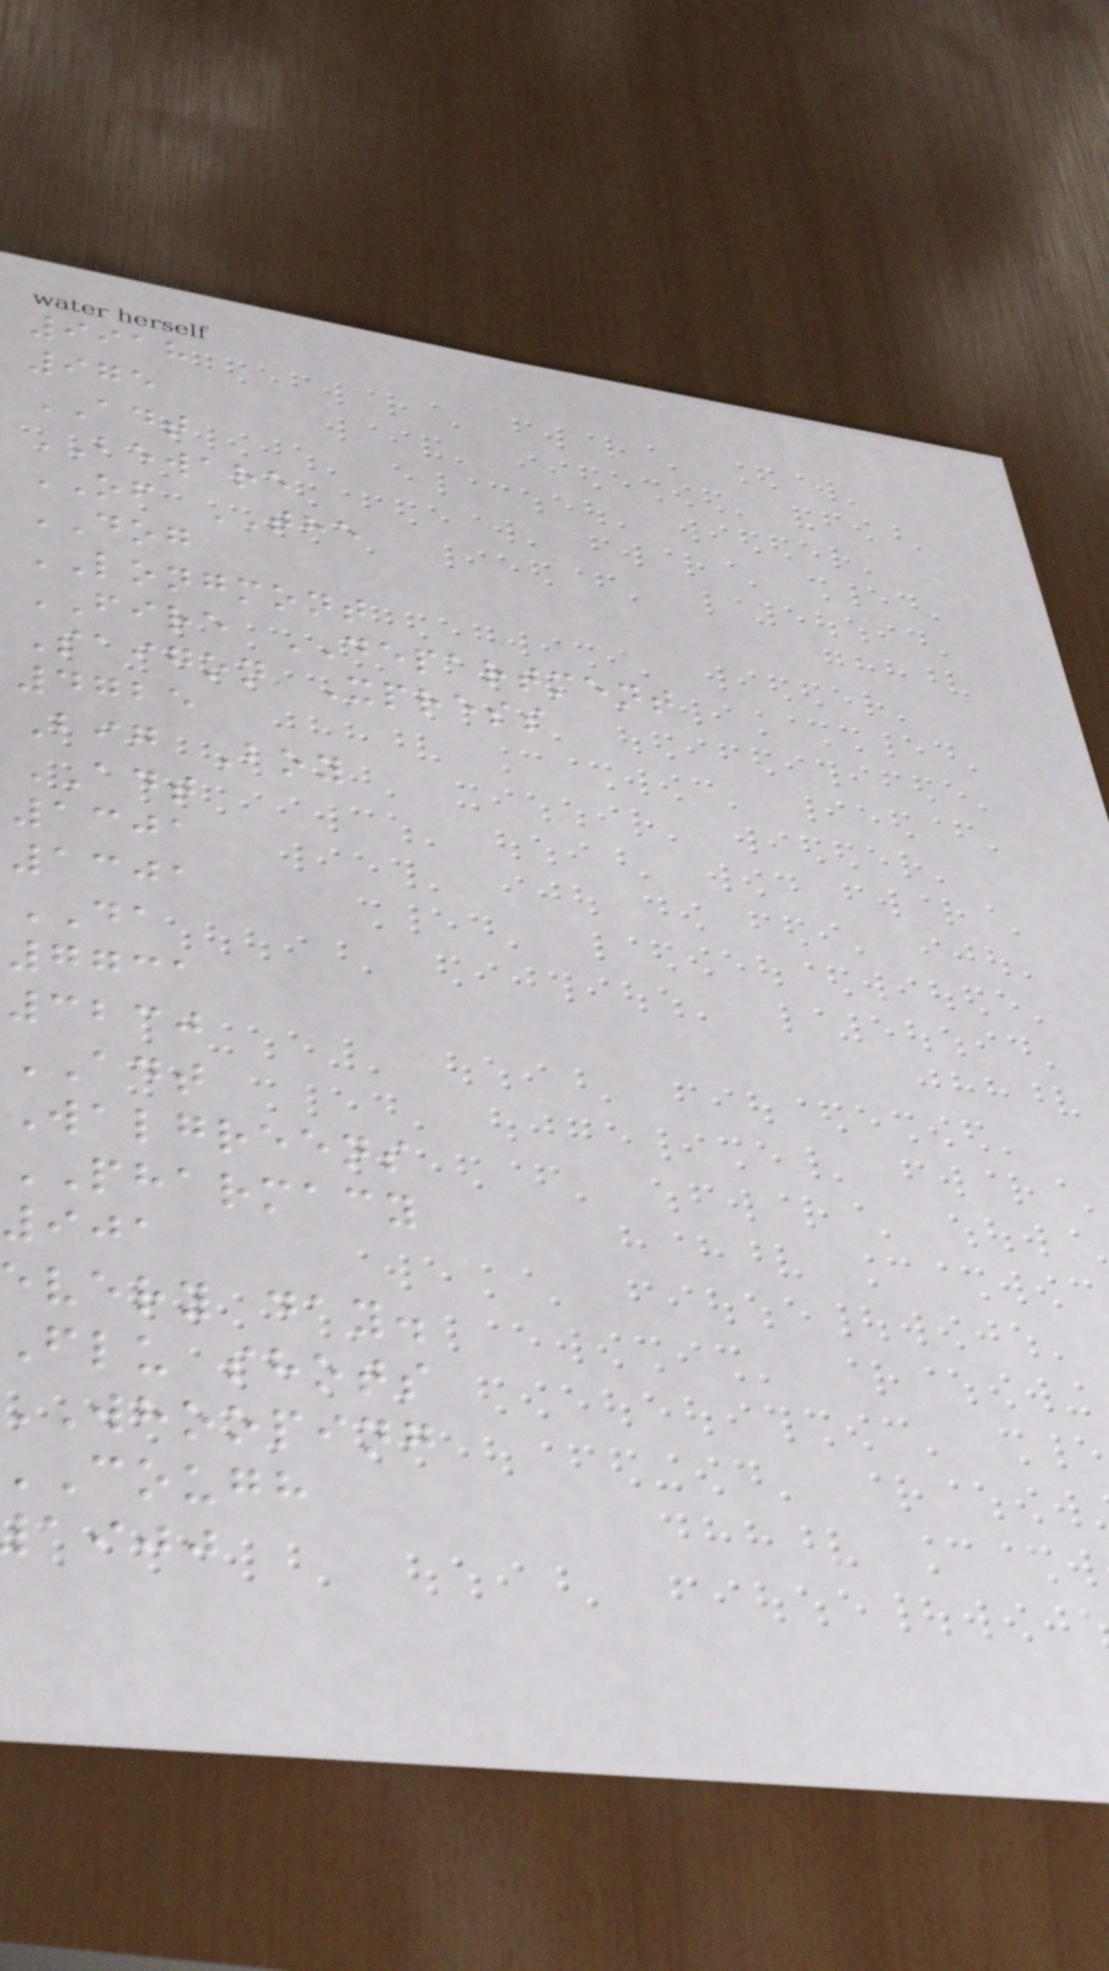9918
975
ADT
BEWARE
OF THE
DOG
LONGMONT
FIRE DEPARTMENT
Saigon Xpress
4725
Big Boy
ADT
1301
1301
DA
7731
3230
ADT
Walgreens
PHARMACY
901
every day.
flu shots
whooping
cough
aijj
